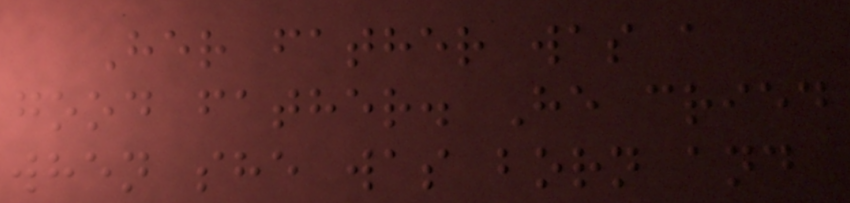Her father was a
good father. He cried
when she was born and
